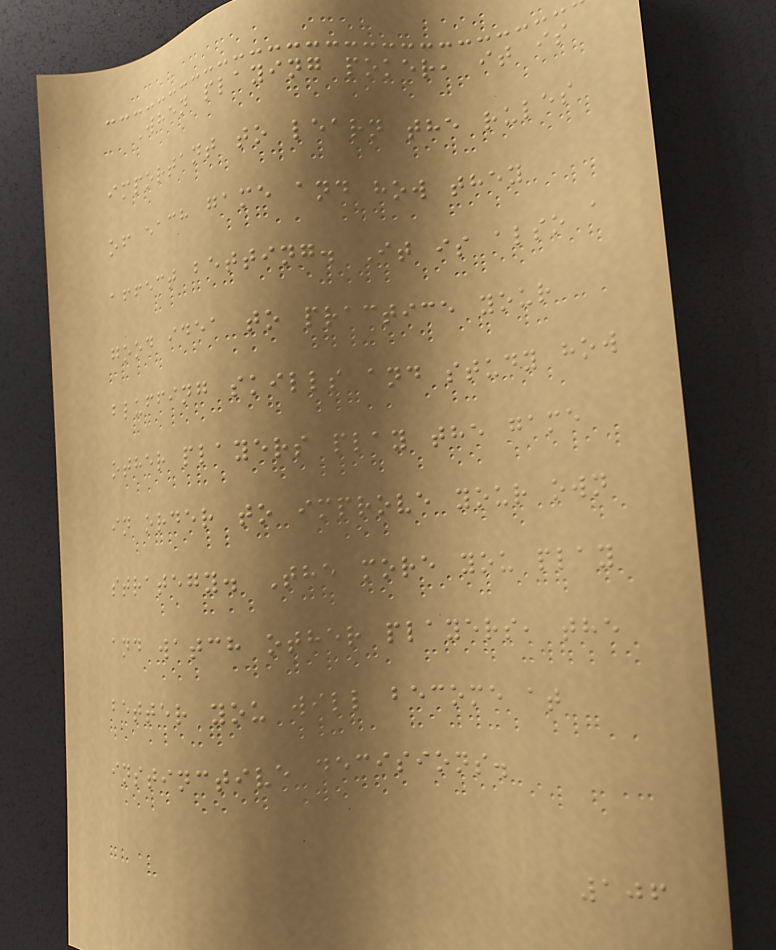When playing poker, it is
important to learn the rules
of each game and how they
affect betting. It is also a
good idea to practice your
bluffing skills and study how
other players play the game
in order to improve your own
strategy. The more you play
and watch other players, the
better you will become at
instinctive decisions.
106
